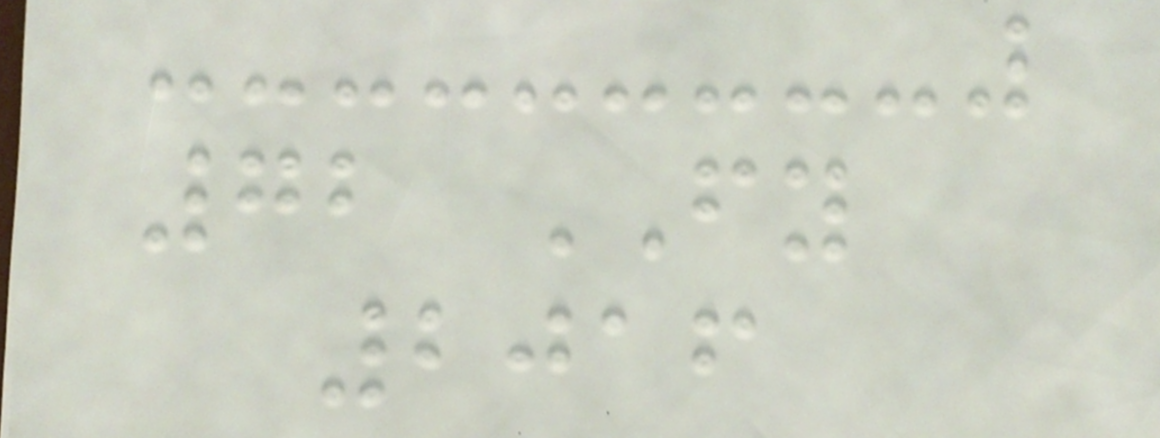72 FY
2016
